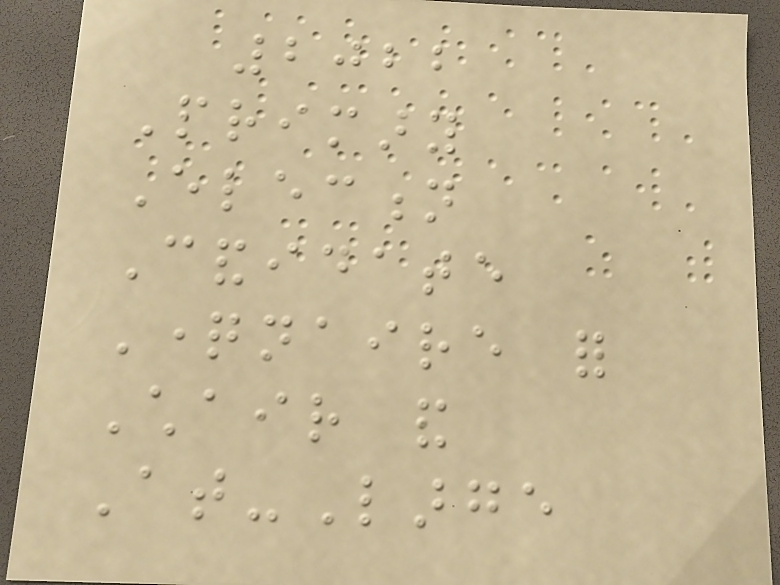2022
Primary
Election
Candidate
Questionnaire for
Chair and
At-Large
